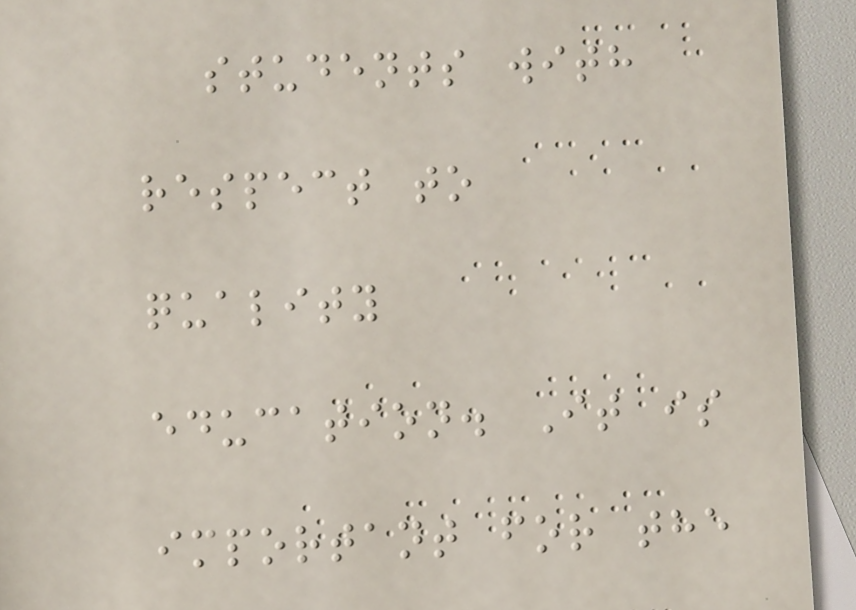students with
respect to
quality
education. It is
important for the
